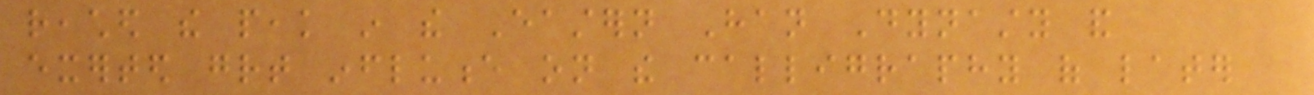reached the peak in the Eastern Han Dynasty and
exerted great influence on the calligraphy of later
